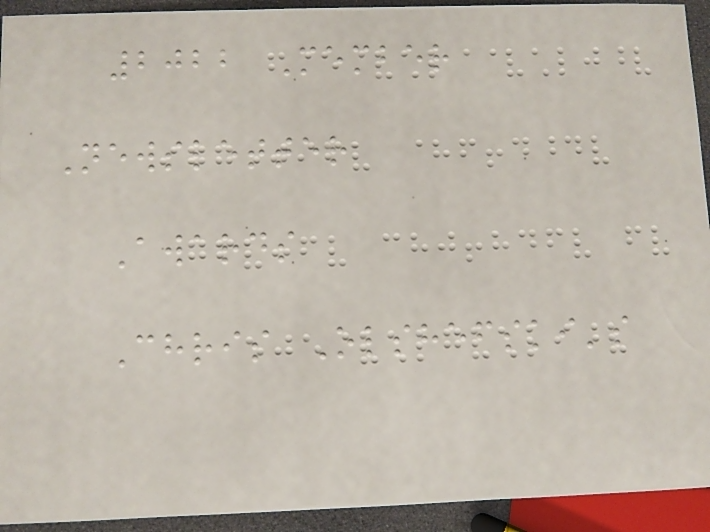2022 Member
Newsletter
Awards
Chris Olshefski's
